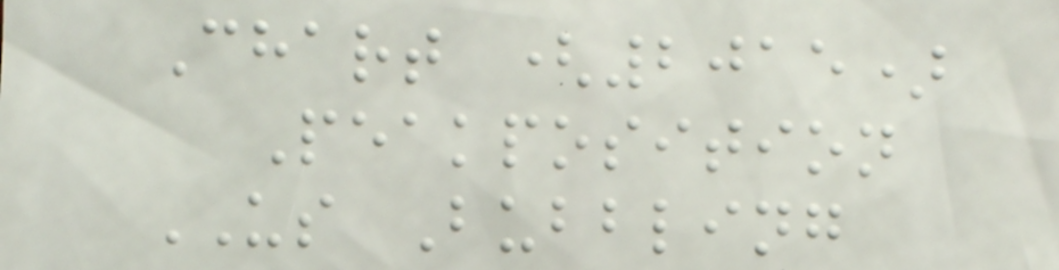Chart (2015)
Peakposition
US Bubbling
